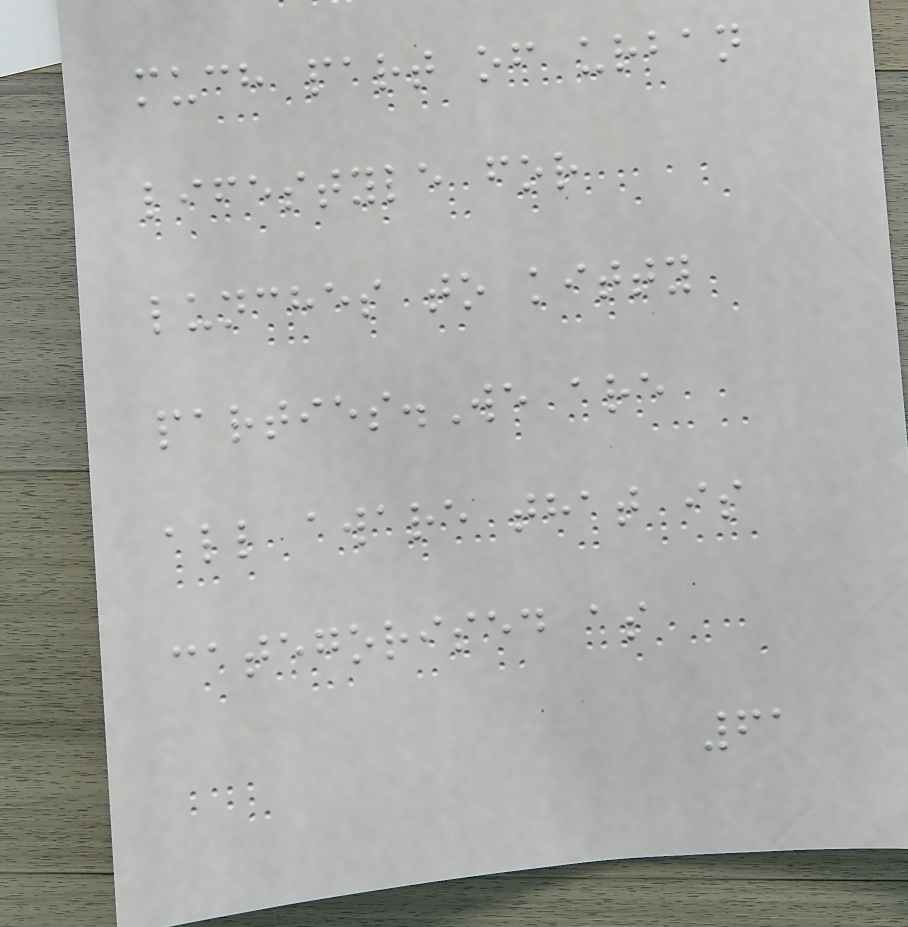much part of urban
lifestyle for
lunches to kitty
parties.We are
all aware that is
categorised as
61
